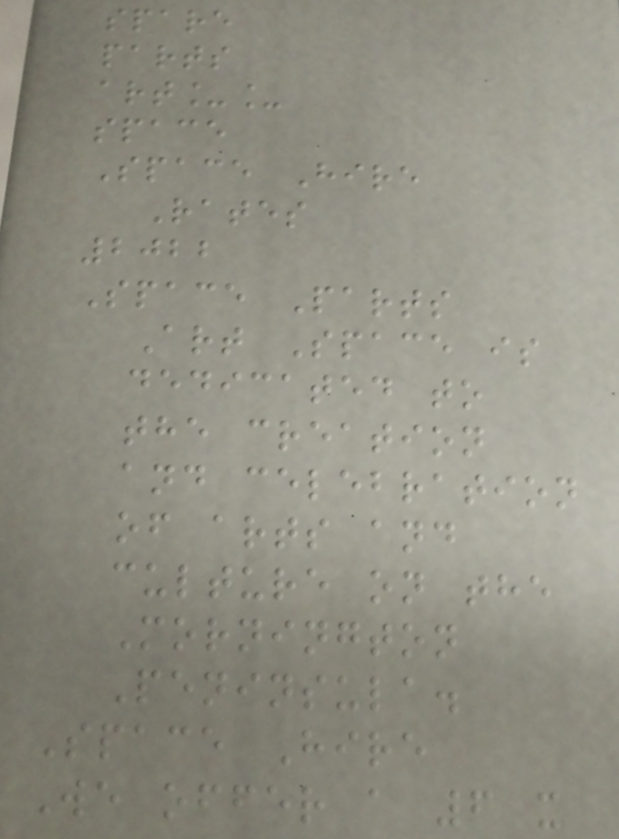spare
parts
art__
space
Space Hire
Rates
2022
Space Parts
Art Space is
dedicated to
the creation
and celebration
of arts and
culture on the
Mornington
Peninsula.
Space Hire
We offer a 6 x
